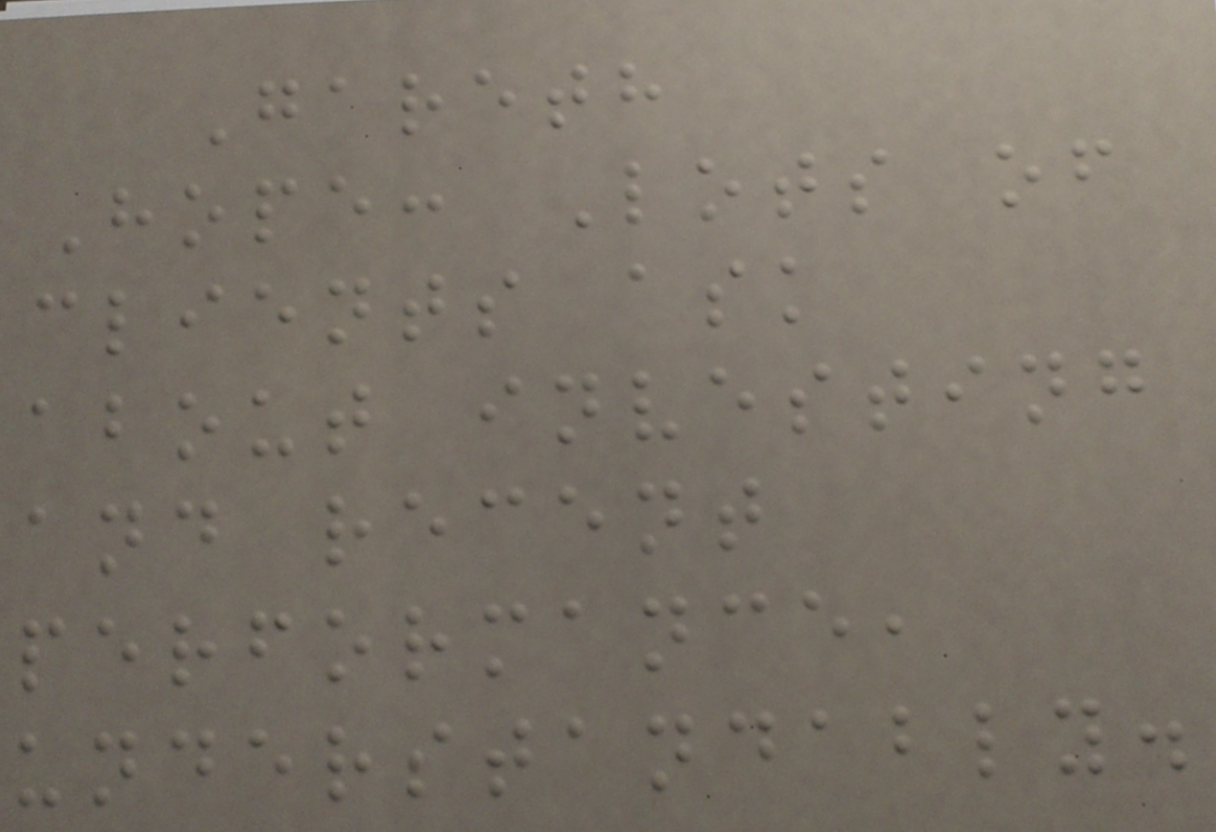Gareth
Hope: Lots of
clients ask
about investing
and recent
performance,
understandably.
